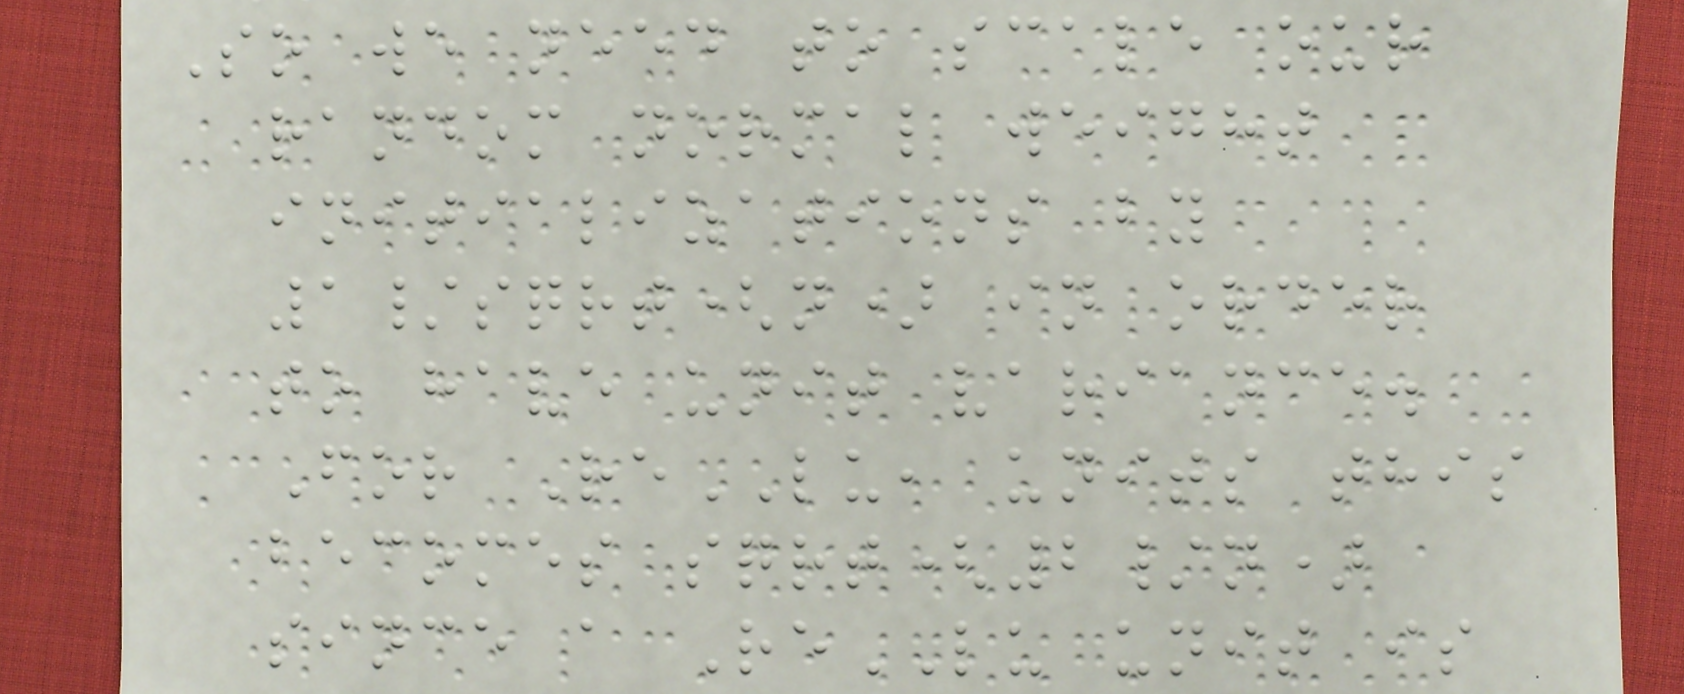So we need to scale our
random normal weight
initializations by
1/sqrt(n) in order
to have unit variance.
For ReLU, units this
becomes sqrt(2/n)
since a ReLU unit is
